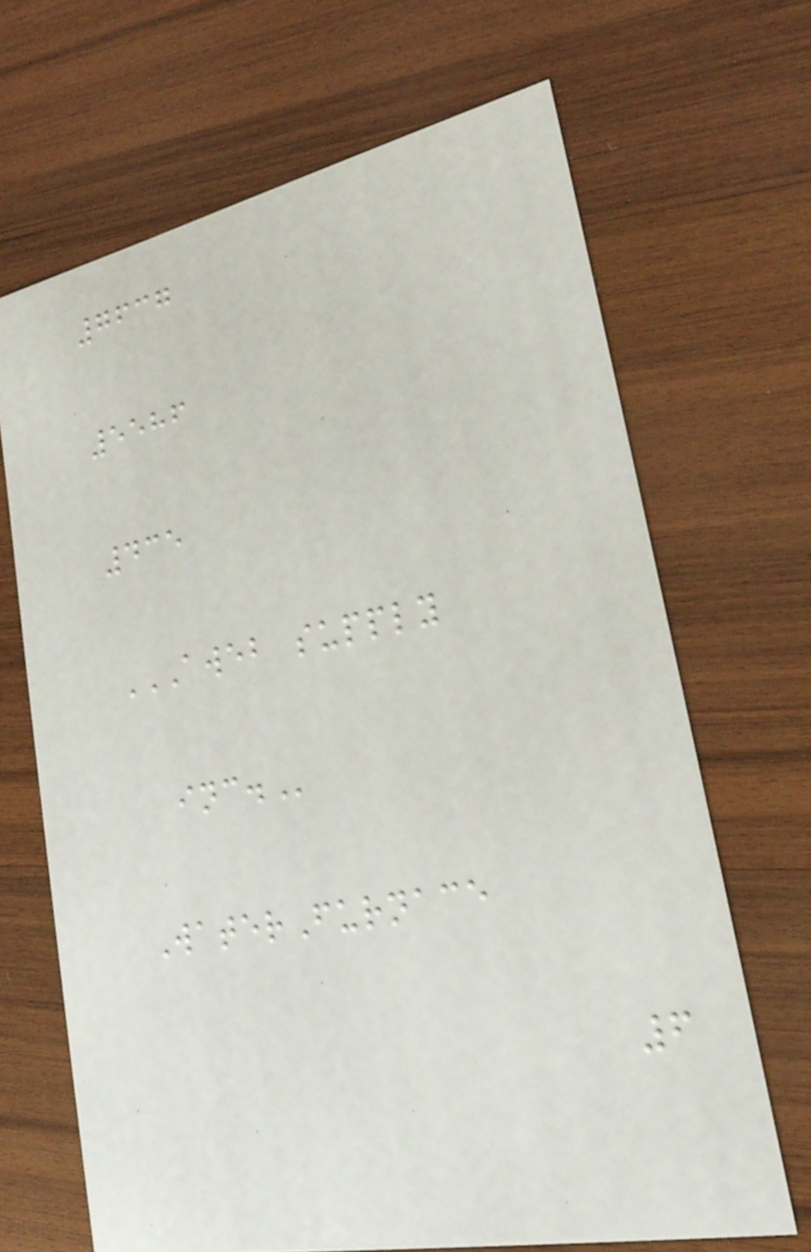7637
5586
435
AWEB SUPPLY
INC.
WaterFurnace
6
